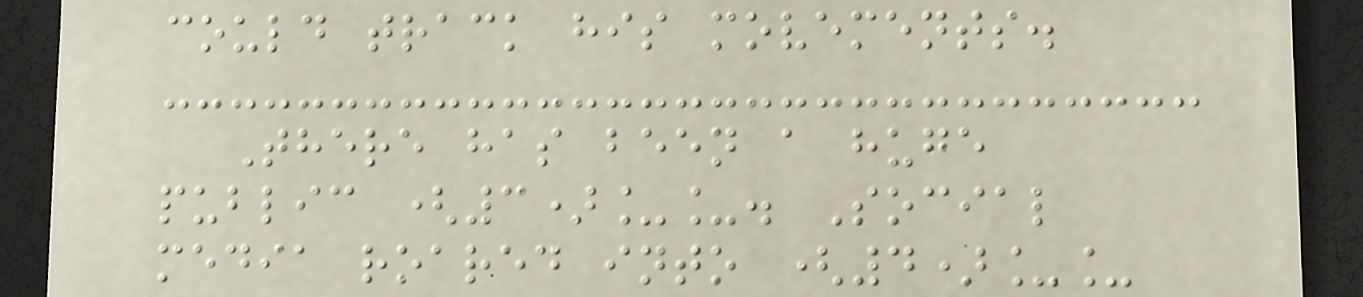could track his movements.
There has been a huge
public (3)__. Social
media roared into (4)__
